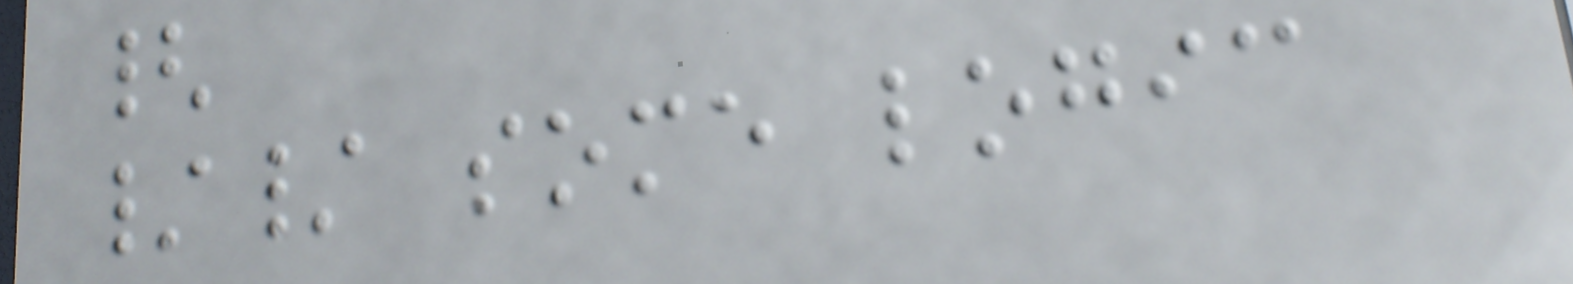{
// some logic
